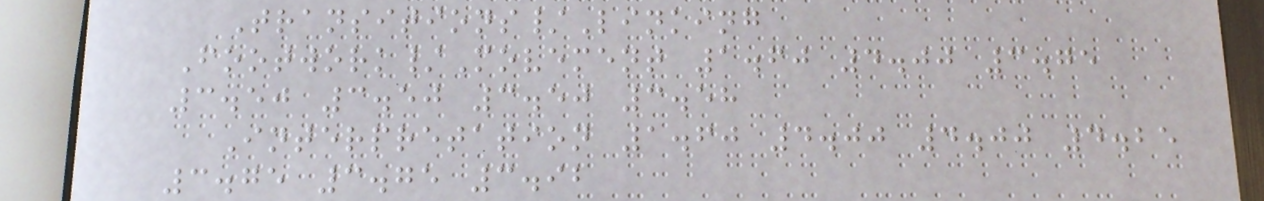Transitions/Linking
Footwork/Movement 1.60 4.00 3.75
3.50 3.50 3.50 3.58
Interpretation 1.60 4.00 4.00 4.25
3.75 3.75 3.92
